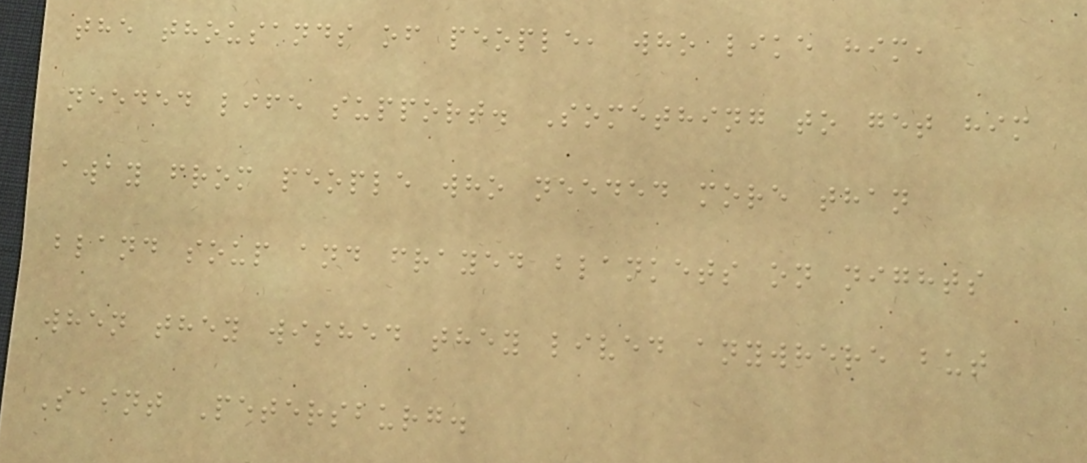the thousands of people, who like him,
needed life support. Something to get him
away from people who needed more than
bland soup and frayed blankets on nights
when they wished they lived anywhere but
Saint Petersburg.
